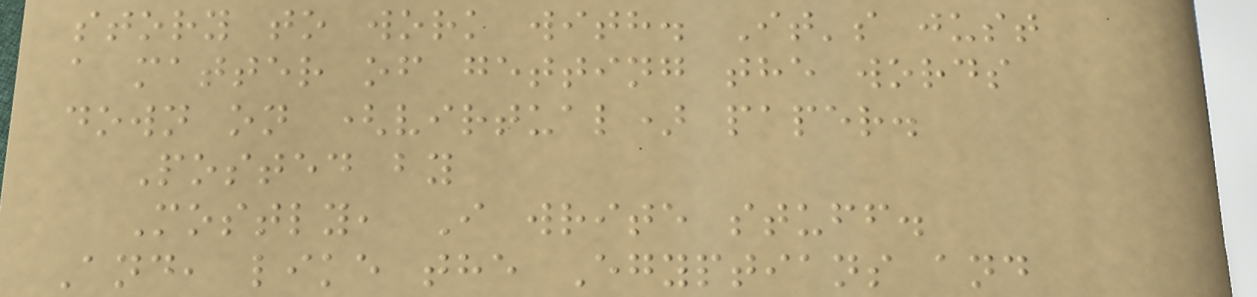story to work with. It's just
a matter of getting the words
down on (virtual) paper.
Posted by
Mostly, I write stuff.
And, like the Egyptians and
